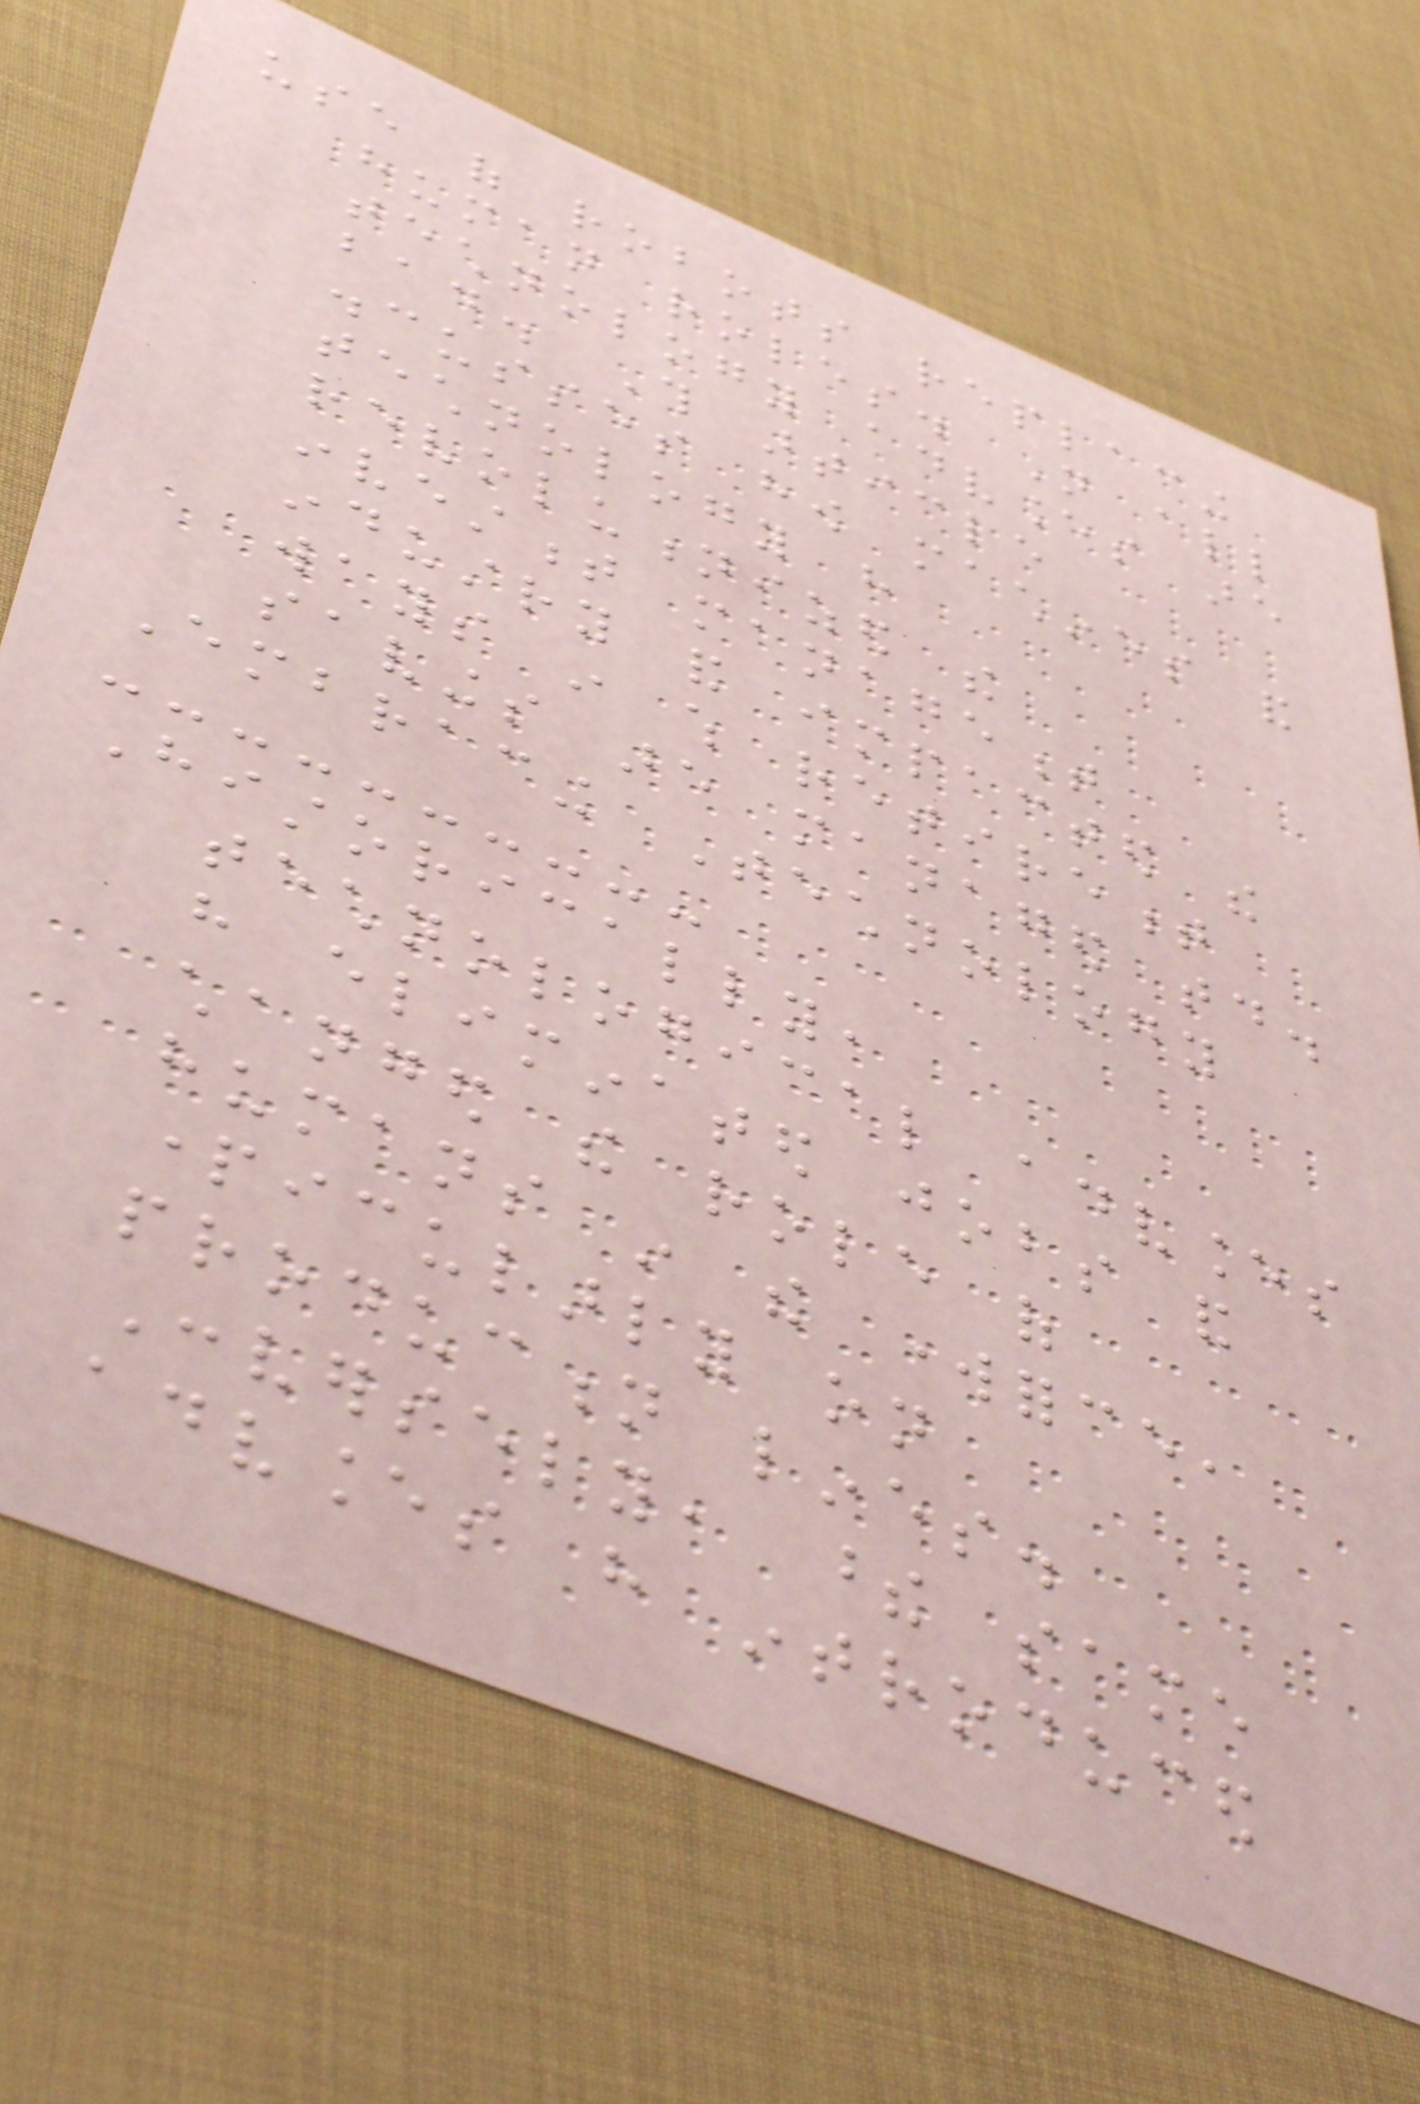use of robots replacing
human roles. Not all
technology advances are
bad. This article
discusses how machines and
technology have
revolutionized the
investment management
industry and impacted the
ways in which retirement
savings are managed today.
Embracing Technology
Historically,
technological advances
have eliminated jobs and
changed the role of
humans in the workforce,
particularly on
production lines.
Conversely, these same
advances have introduced
